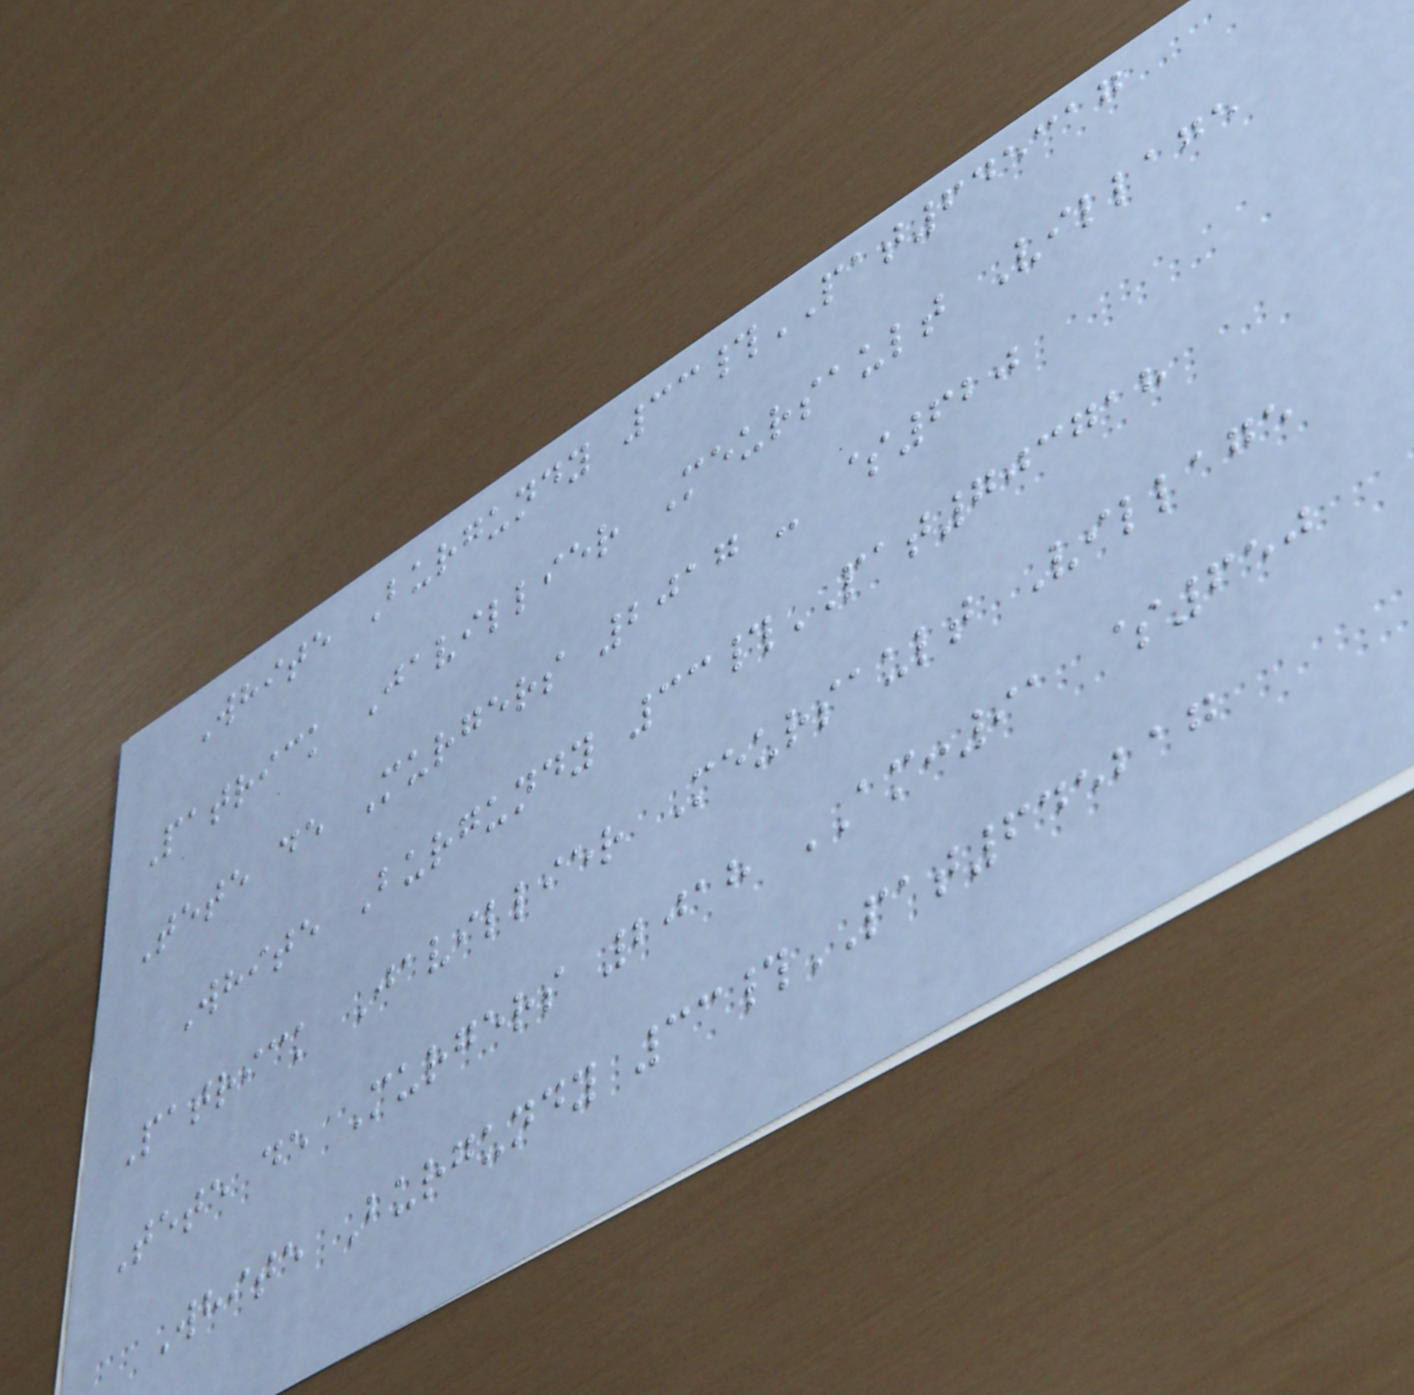White Burgundy 33#PAT645317
Patrick Javillier Meursault Village
Tete de Murgers 2017 - $620
White Burgundy 33#PAT703718
Patrick Javillier Meursault Village
Tete de Murgers 2018 AM:91 $650
White Burgundy 33#PAT645217
